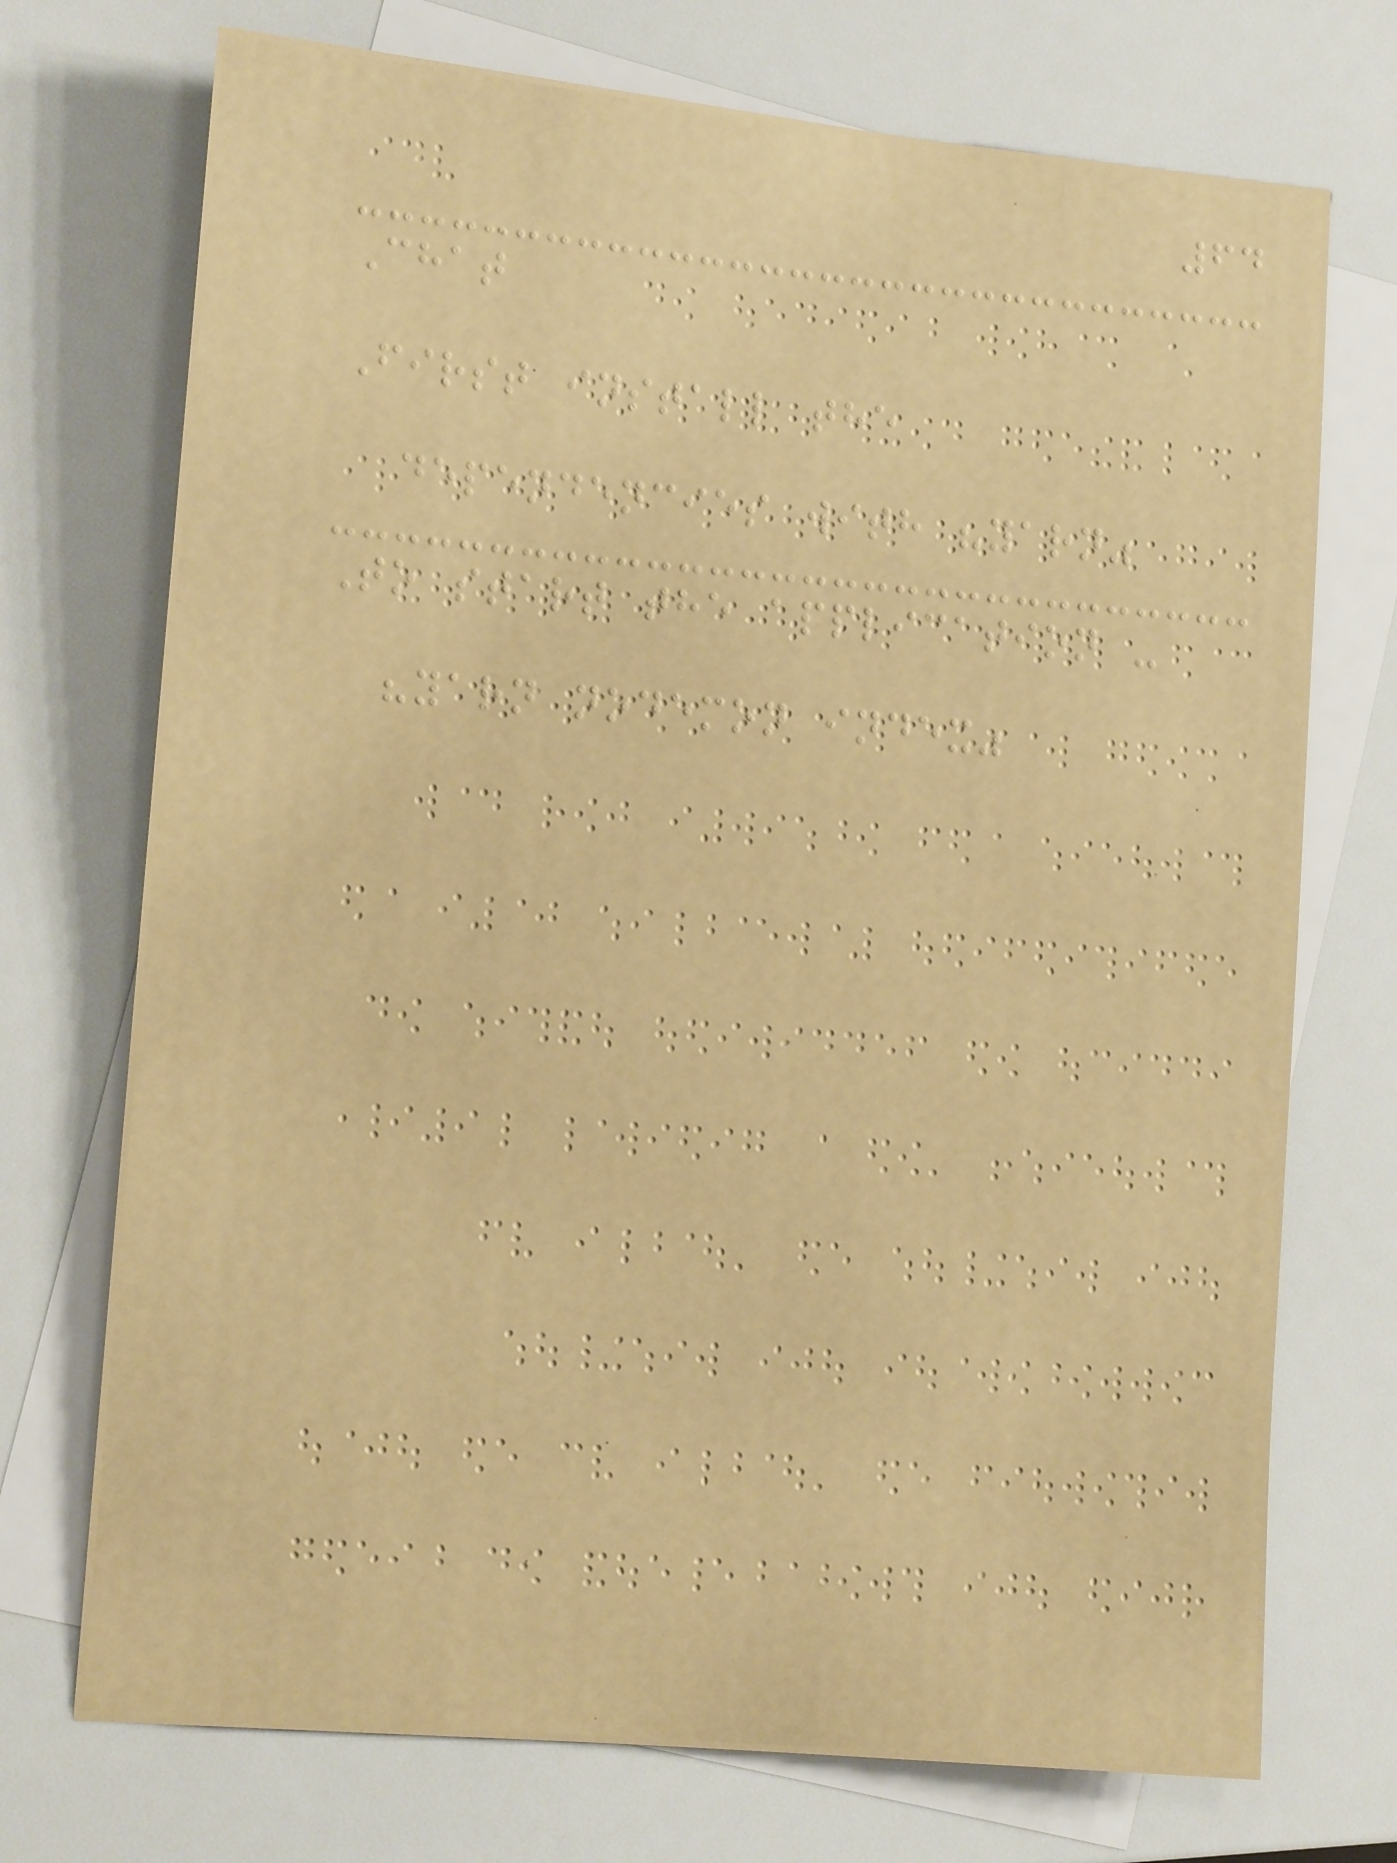64
Chat
First install the
dependencies with "yarn"
To start the application -
"yarn nodemon index"
